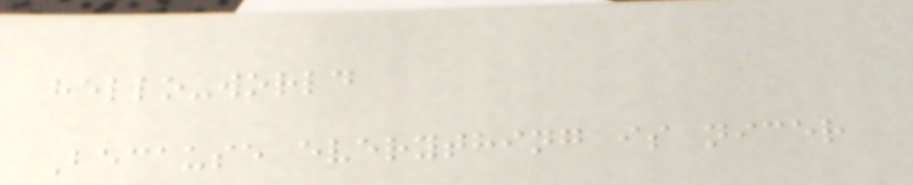hello-world
Because everything is nicer
